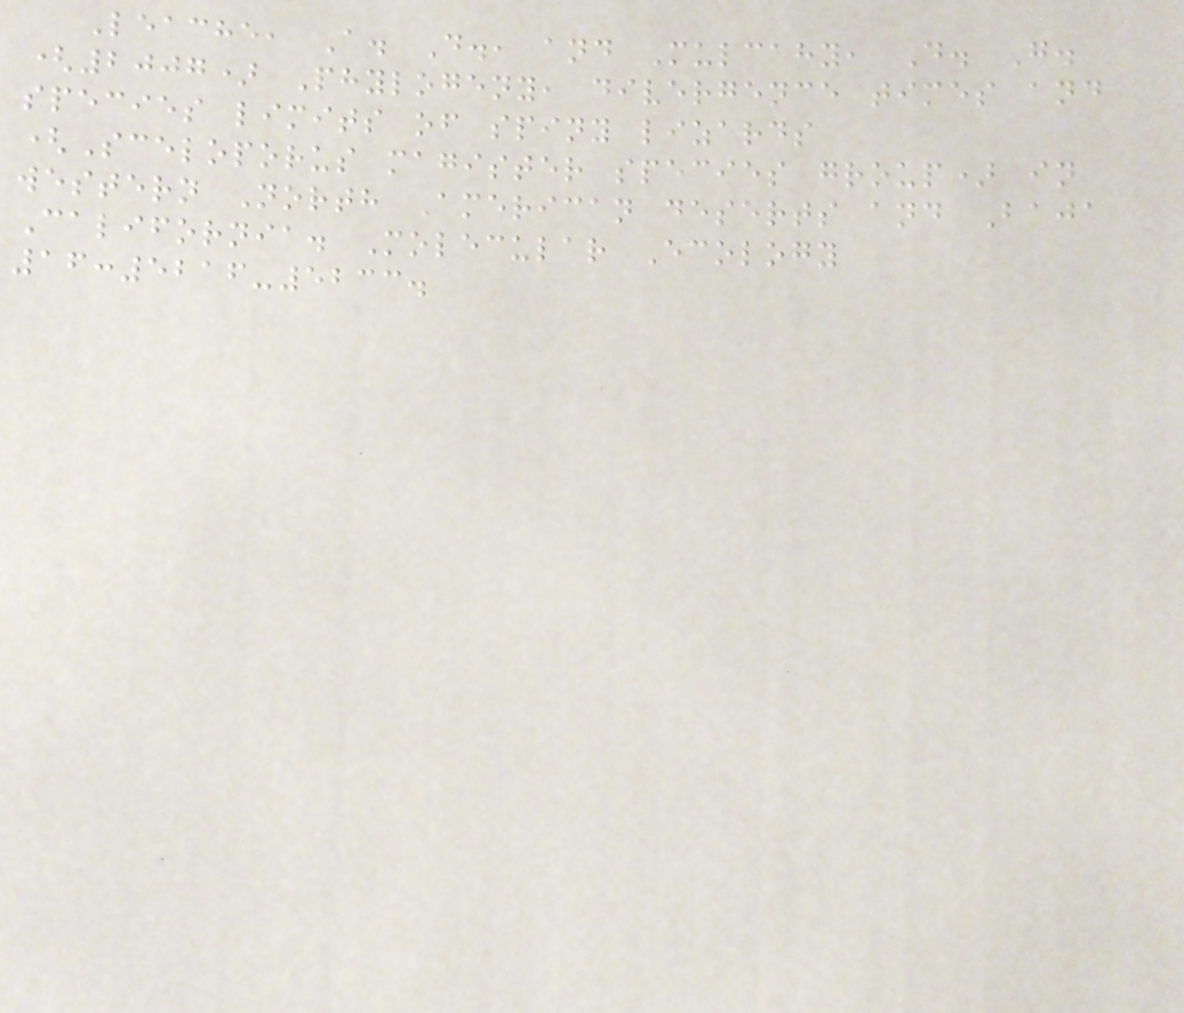Leache, A. D., and Mulcahy, D. G.
(2007) Phylogeny, divergence times and
species limits of spiny lizards
(Sceloporus magister species group) in
western North American deserts and Baja
California. Molecular Ecology
16:5216-5233.
